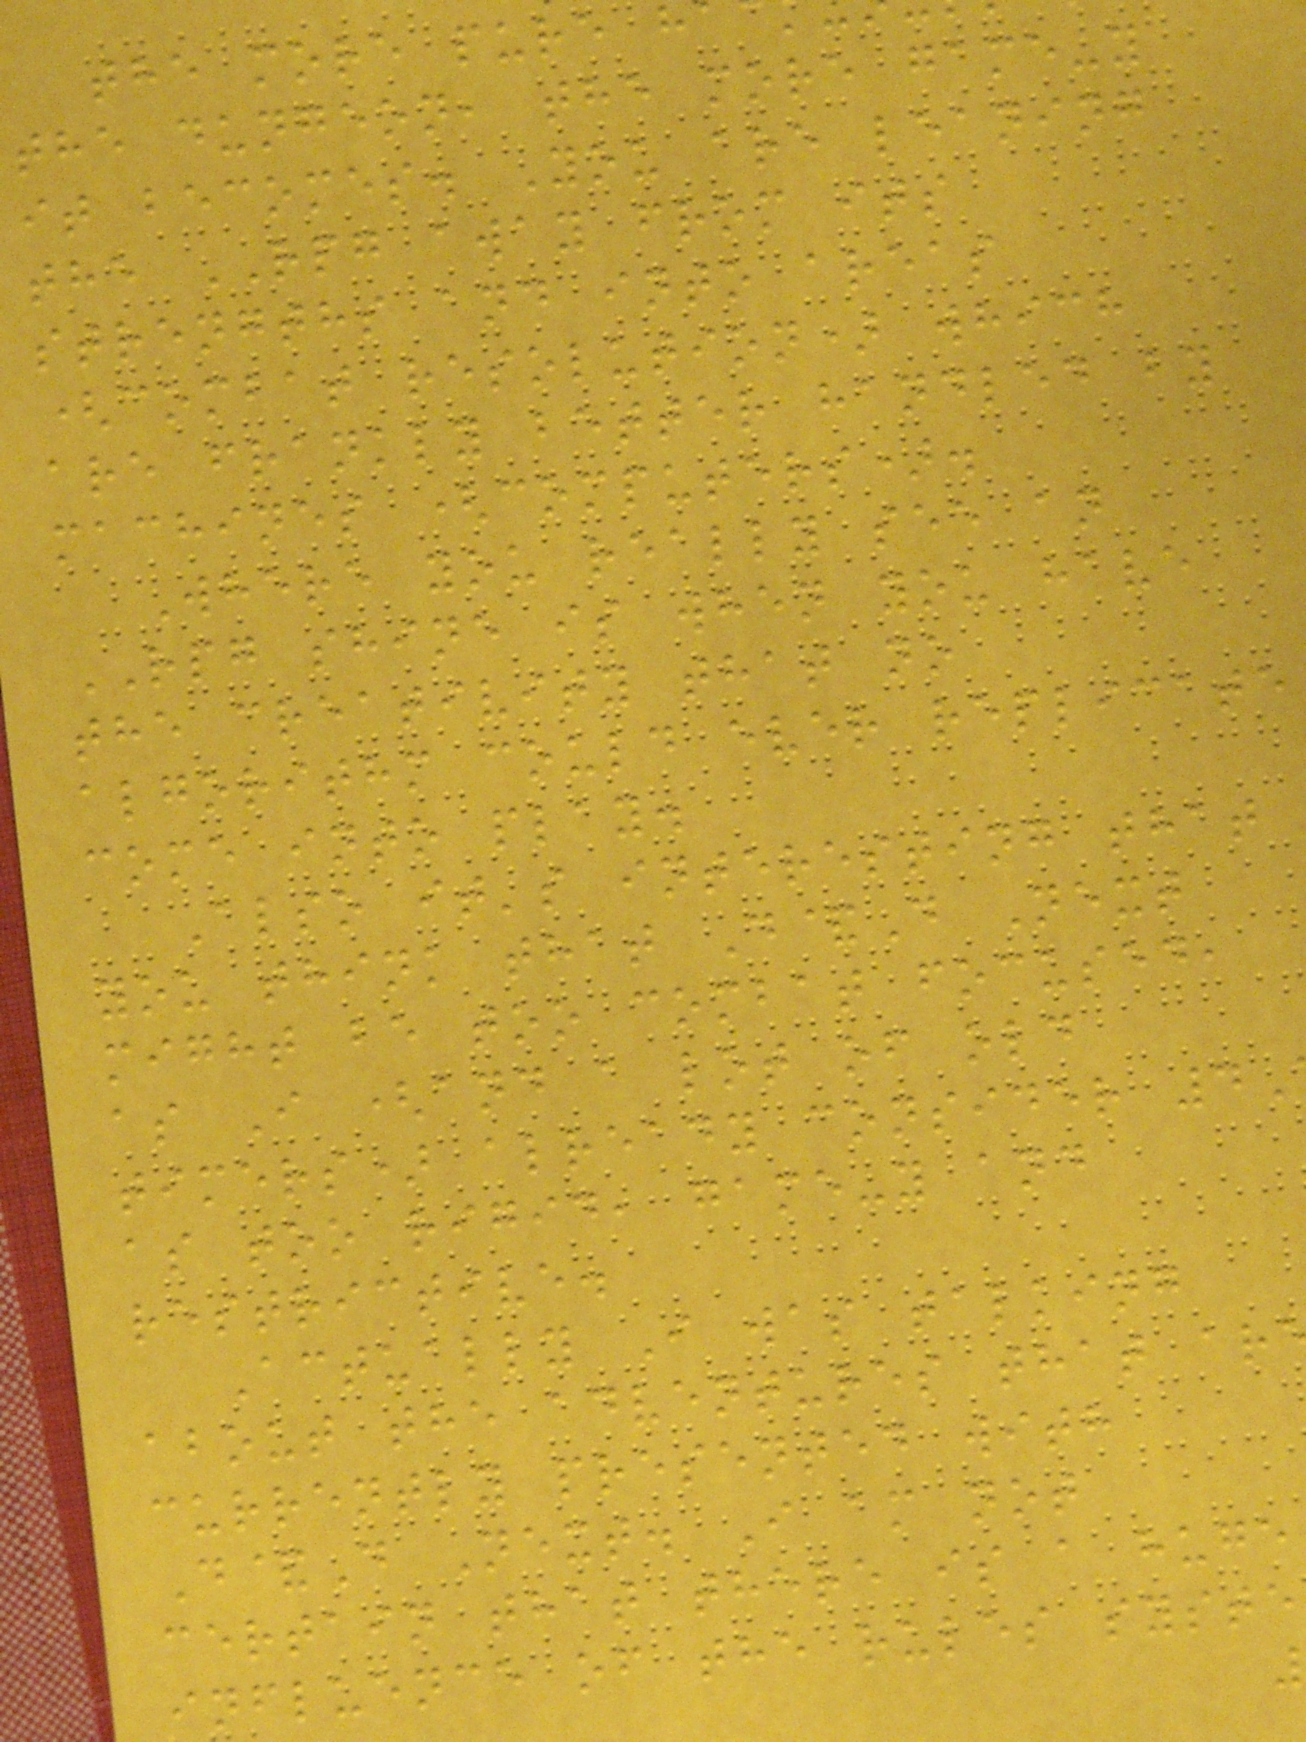the more pure h
the dungeon, the more game-y
it becomes. You are leaning
the RPG away from its
strengths and into areas
(combat resolution) which
are frankly better handled by
machines (computers).
Where you really see an
RPG shine is when you have
the creativity that no
algorithm could ever replicate
come into play.
Also it's interesting that
you think that D&D Next
might be too combat focused,
as I (and a lot of old
timers) already consider 4
as too rigid, game-y and
restrictive.
Actually I was talking
about the adventures that ar
currently presented with
D&D Next. I am not
certain that there is a huge
influence of the rules syste
